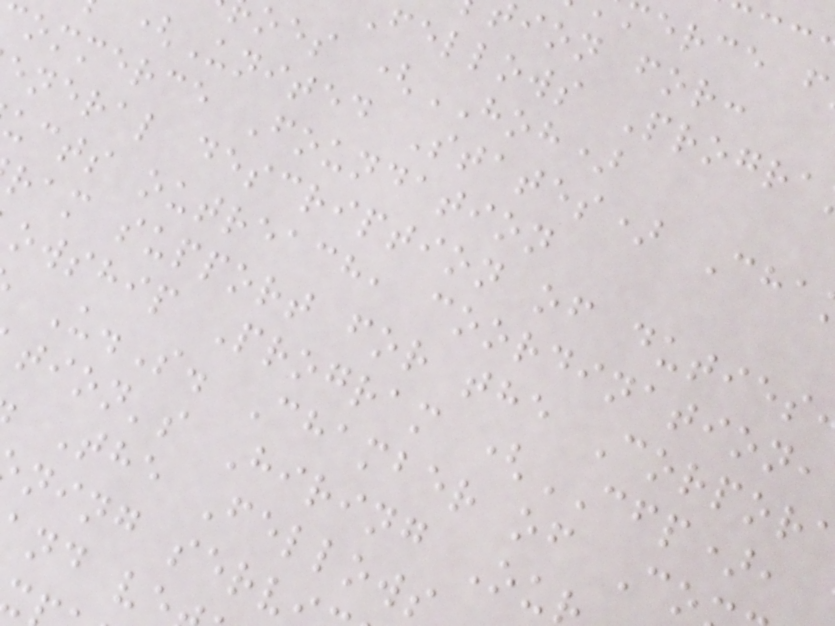ion for:
fellows Progra
oes (HOH)
(United States) Cha
ommerce Foundation
eneral description of
ucts outreach, coordination,
ram support for the Corpor
owship Program (CFP),
U.S. Chamber of Co
tion's Hiring Ou
The Fellows
